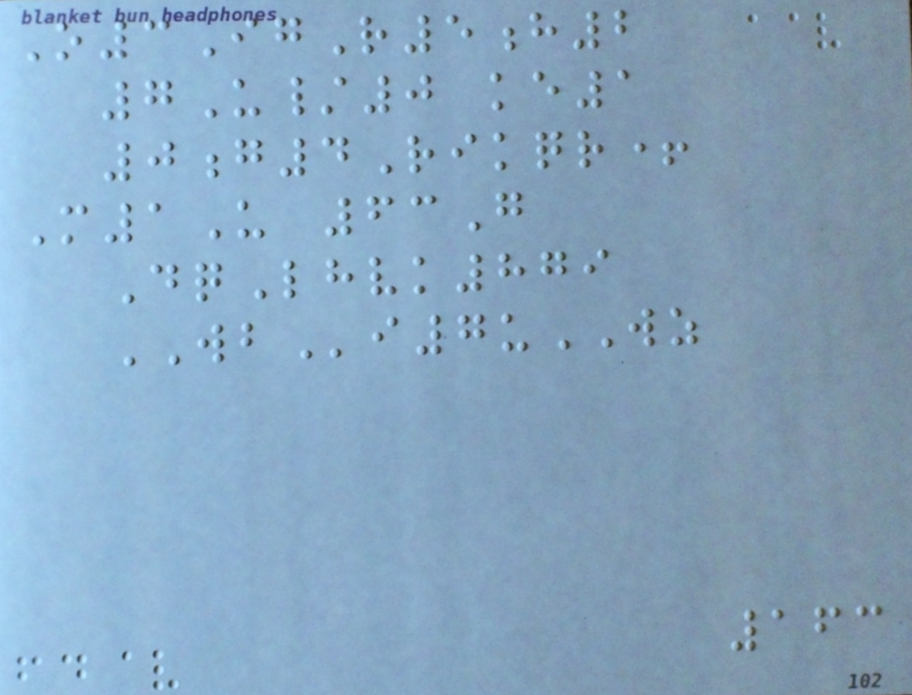O3IgR5h2
7U/0 ke1
0g4Rikqr+
M1U 63G
DqLhvk879
WBi7uWZ
163
